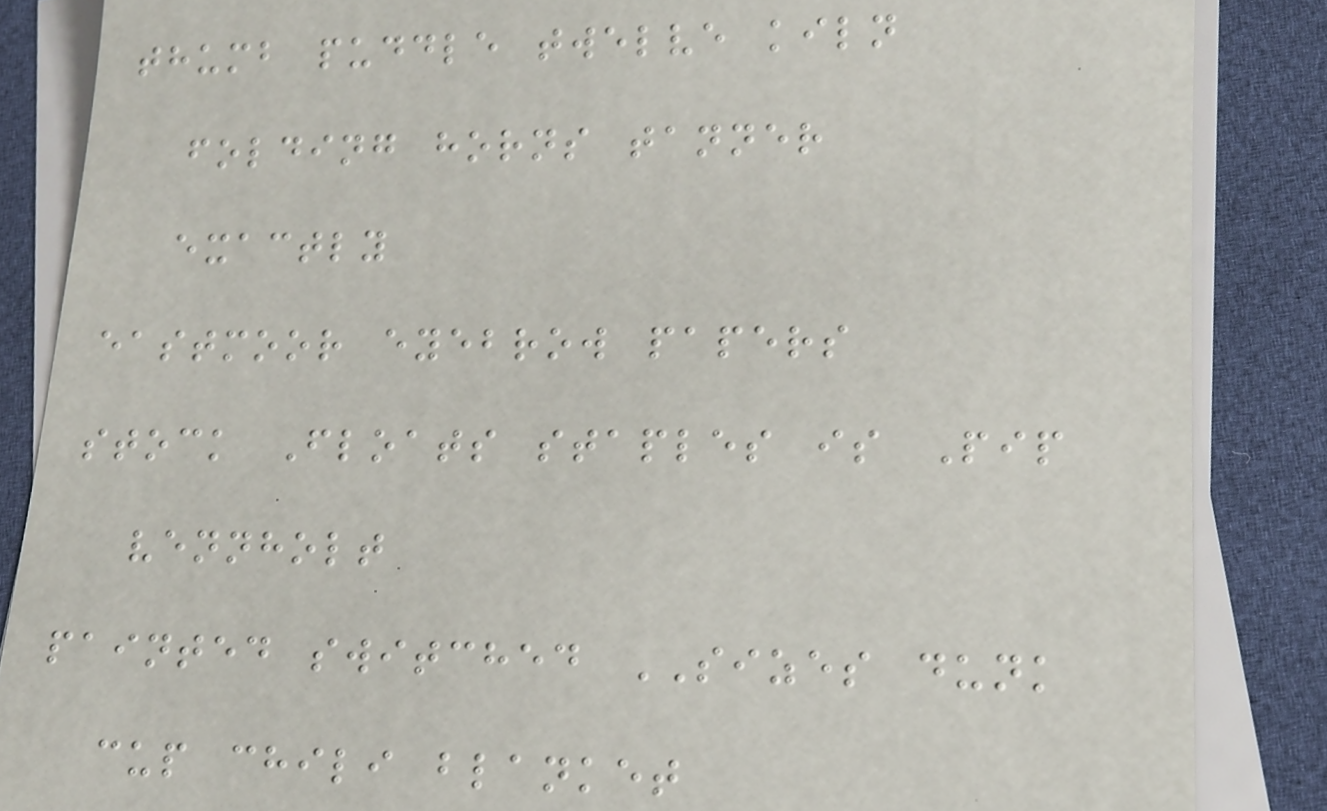thumb puddle twelve kiln
folding horns tanner
exactly
eastmoor eyebrow papers
stock Floats staples is Pip
vennholt
painted switched SIZES dunk
cup chili blanket
